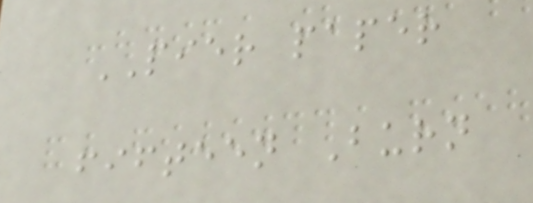PIER paper
fifteen Burn
